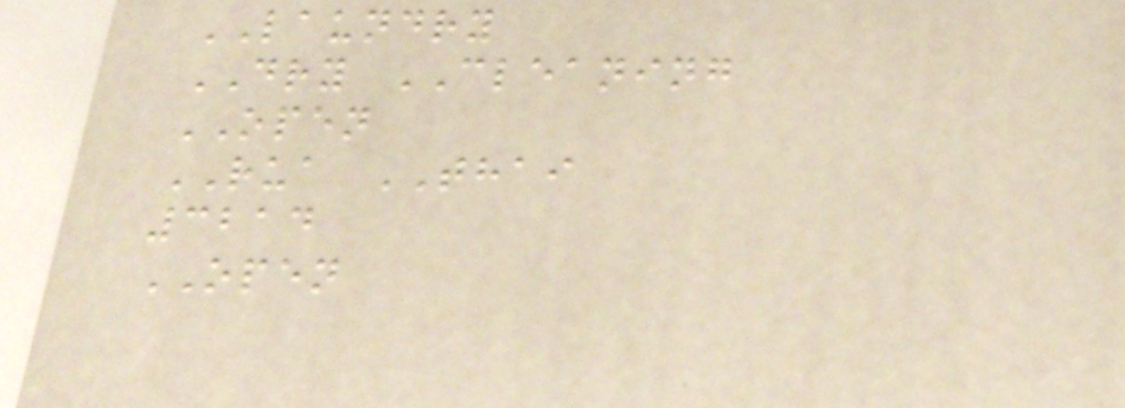LAUNDRY
DRY CLEANING
OPEN
RUA THAI
3214
OPEN
